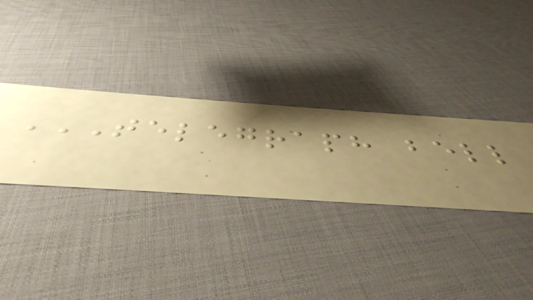TELEGRAPH BELL
